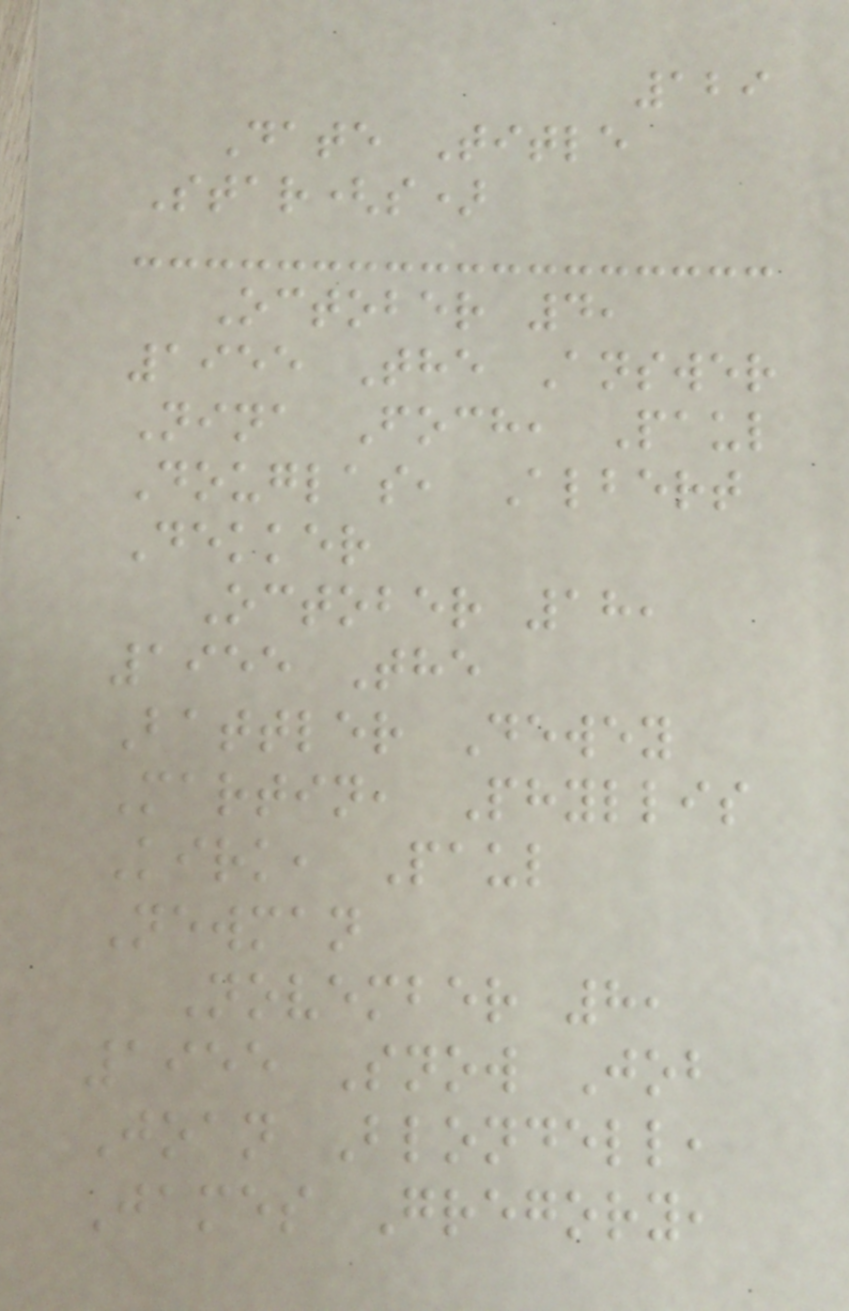129
Date Title
Star(s)
October 4,
1955 The Answer
Nina Foch, Paul
Douglas, Albert
Dekker
October 18,
1955 The
Battler Dewey
Martin, Phyllis
Kirk, Paul
Newman
November 8,
1955 Snow Job
Joan Blondell,
James Gregory,
